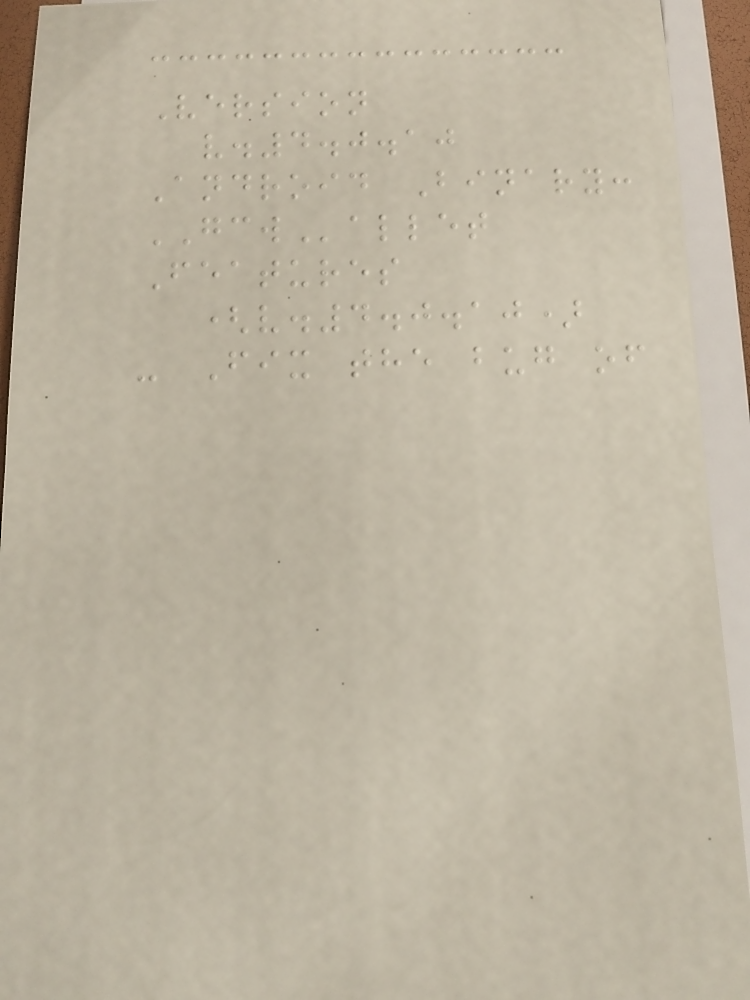Version
v.4.0.10
Android Binary:
GCWallet
Features
(v.4.0.10)
- Fix the bug of
